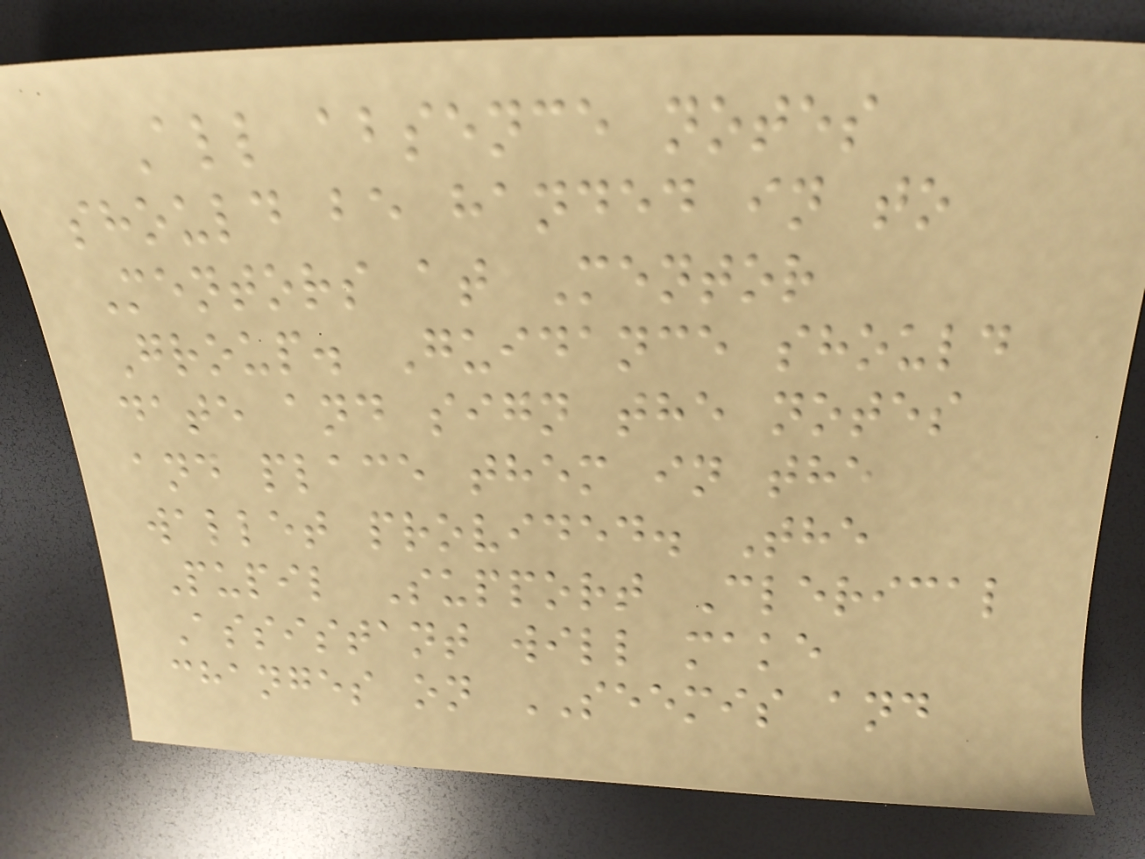All absence notes
should be handed in to
Mentors at Mentor
Group. Guidance should
date and sign the notes
and place them in the
wallet provided. The
Pupil Support Clerical
Assistant will make
changes on SEEMIS and
